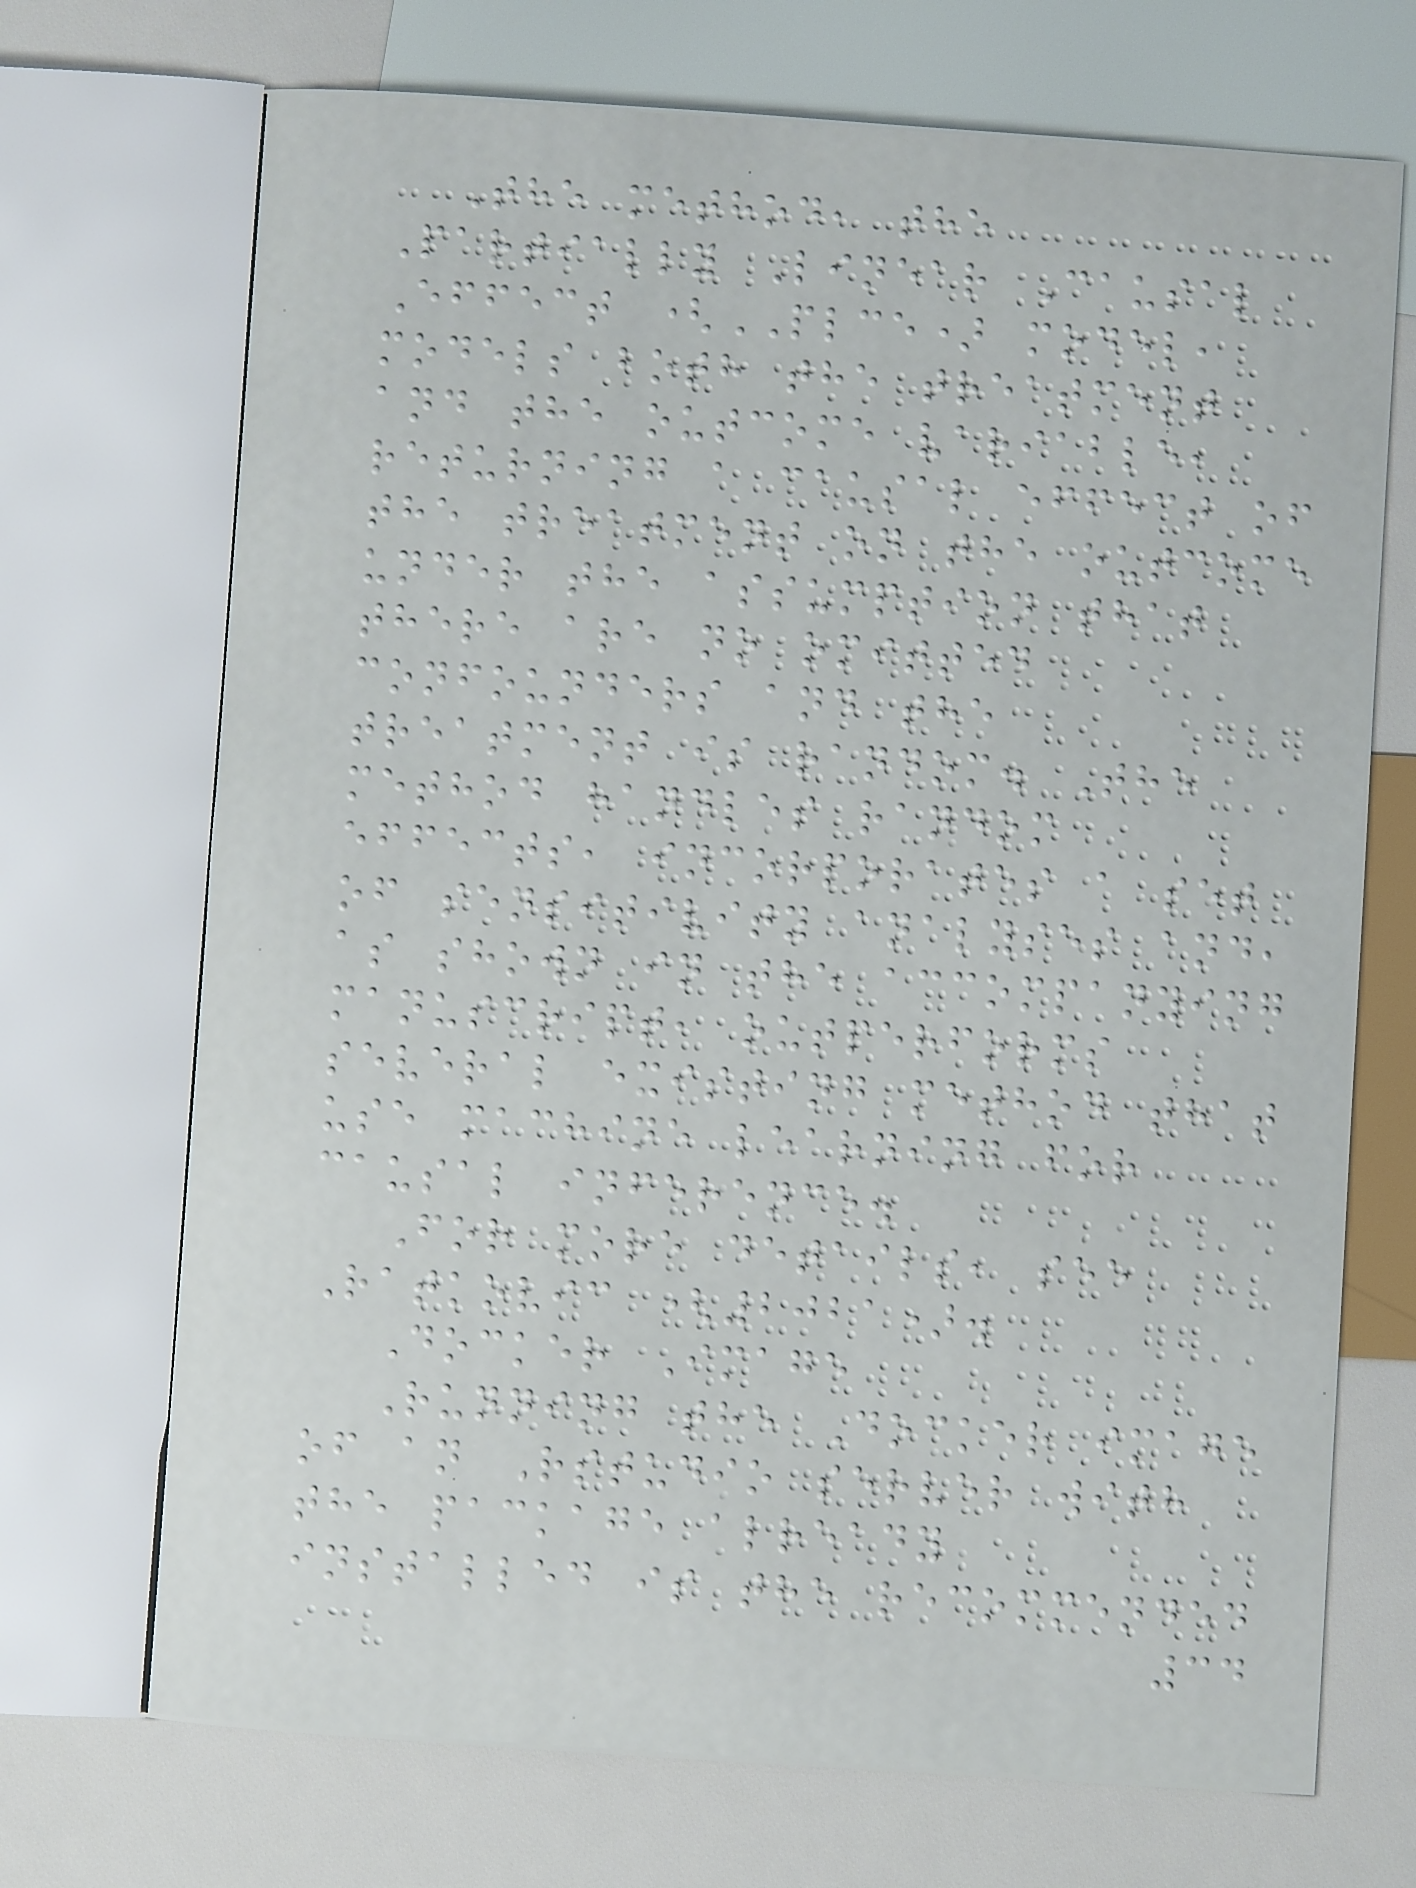The method, the
Partially Linear Causal
Effect (PLCE) model,
models both the treatment
and the outcome variable,
returning a causal effect of
the treatment on the outcome
under the assumption that
there are no omitted
confounders and the
treatment is random. The
method handles random
effects, incorporates a set
of sensitivity analyses and,
as shown in the accompanying
manuscript, outperforms
several existing method that
use machine learning for
causal inference.
For more details, see
Ratkovic (2021).
Docker Image
Running the Docker image
of an Rstudio server with
the package already
installed is the recommended
34
